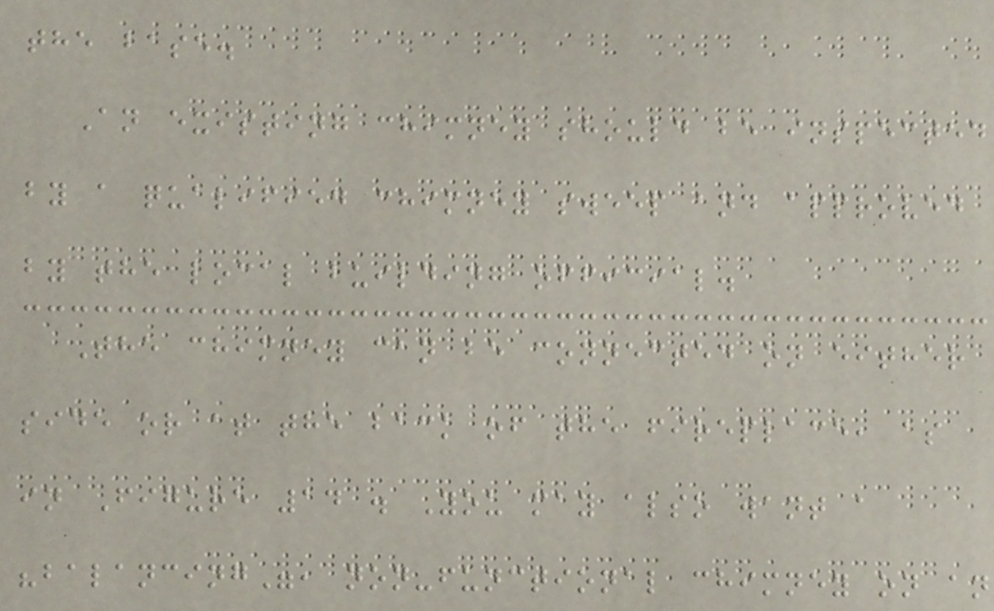the base.
An existing chimney should be inspected
by a qualified chimney sweep and approved
by the local building official.
The chimney can be connected on either
side or at the back of the fireplace, as
in Figure 14 . You may also want a
"balancing", non-functional chimney on an
